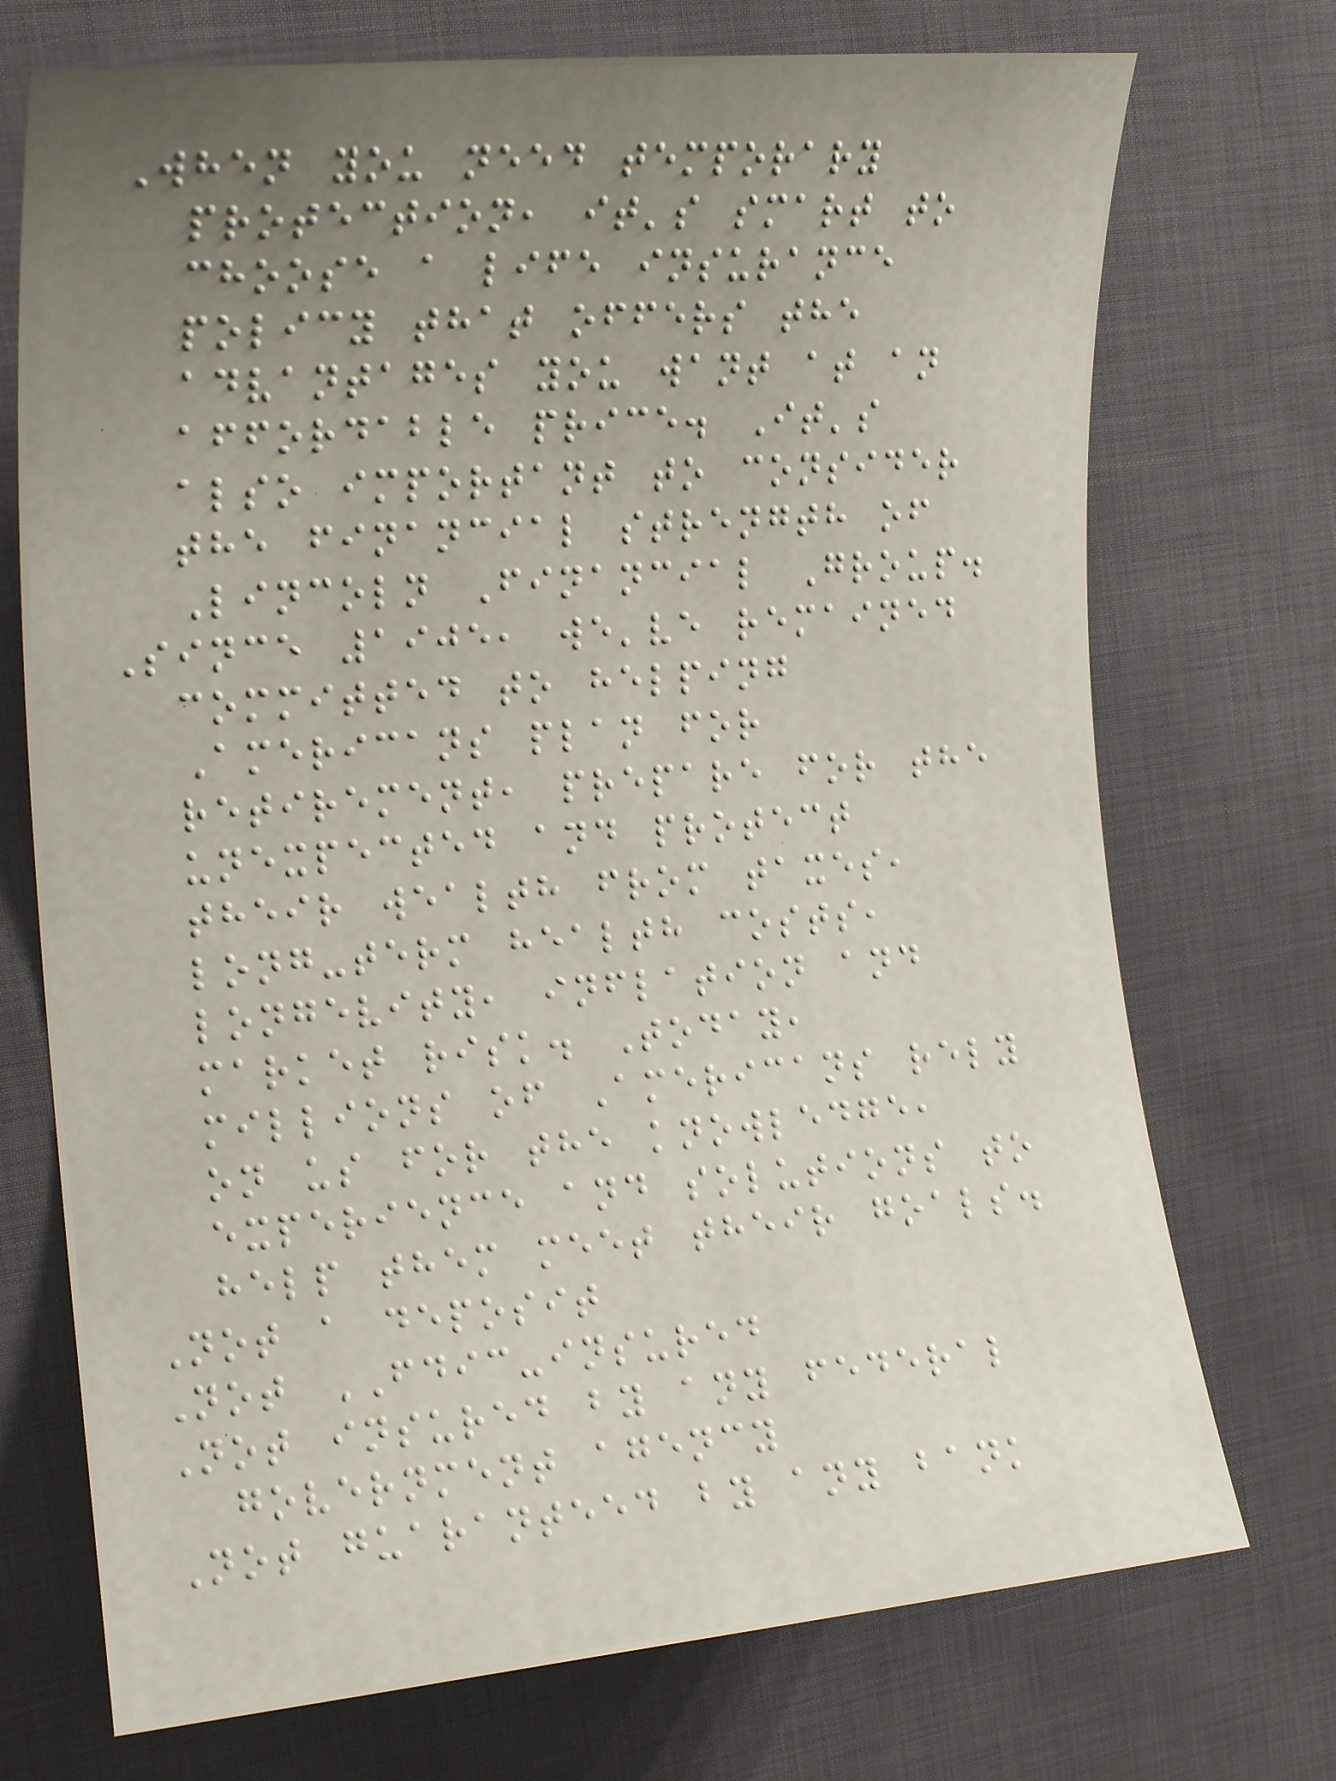When you need temporary
protection, it's smart to
choose a life insurance
policy that offers the
advantages you want at an
affordable price. It's
also important to consider
the financial strength of
Lincoln Financial Group.
Since 1905, we've remained
committed to helping
Americans plan for
retirement, prepare for the
unexpected and protect
their wealth from taxes,
long-term health costs,
longevity, inflation and
market risk. Today,
millions of Americans rely
on us for the knowledge,
experience and solutions to
help them meet their goals.
Not a deposit
Not FDIC-insured
Not insured by any federal
government agency
Not guaranteed by any bank
